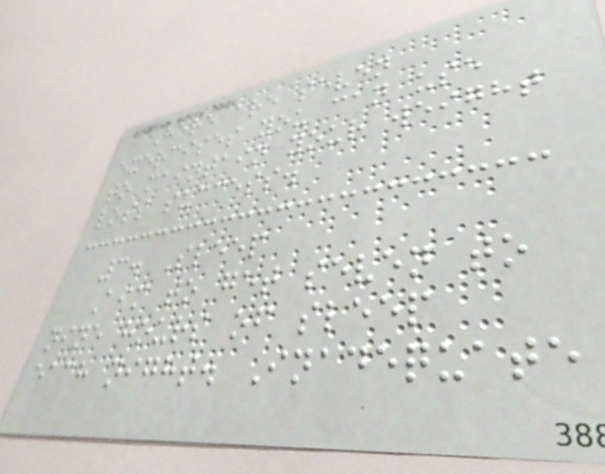Here are seven
exercises you can use
to maintain your weight
loss success.
3. Sleep
Aim to get seven to
nine hours of sleep
each night. Inadequate
